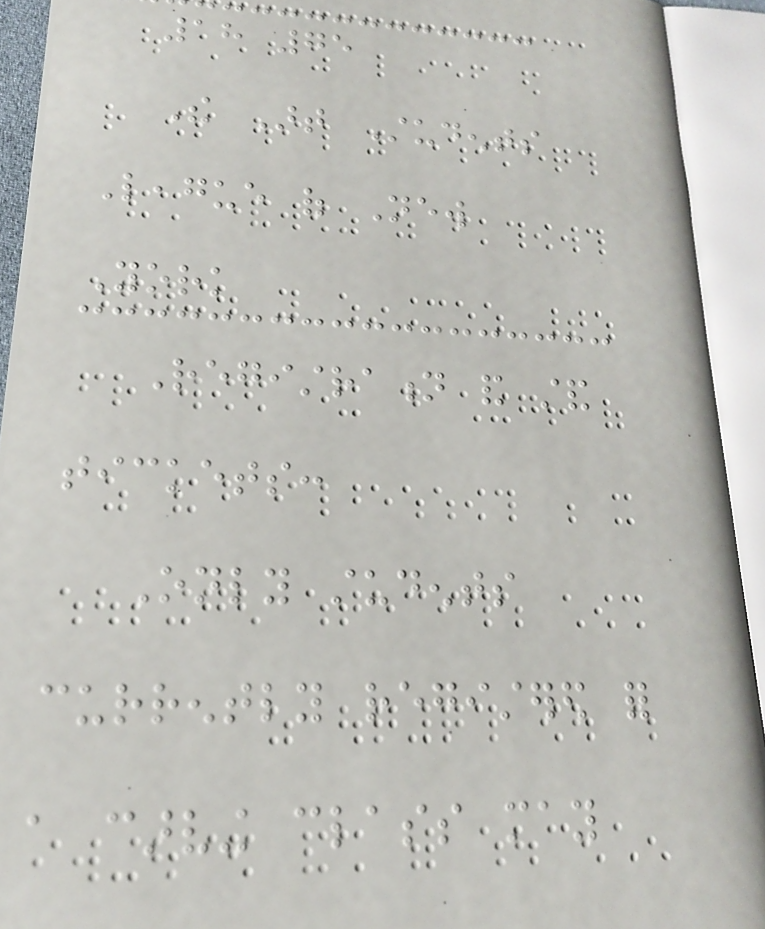18 75
The Art Students
League of New
York
Registration and stand
tickets:
Only students
currently registered for
a carving class may
